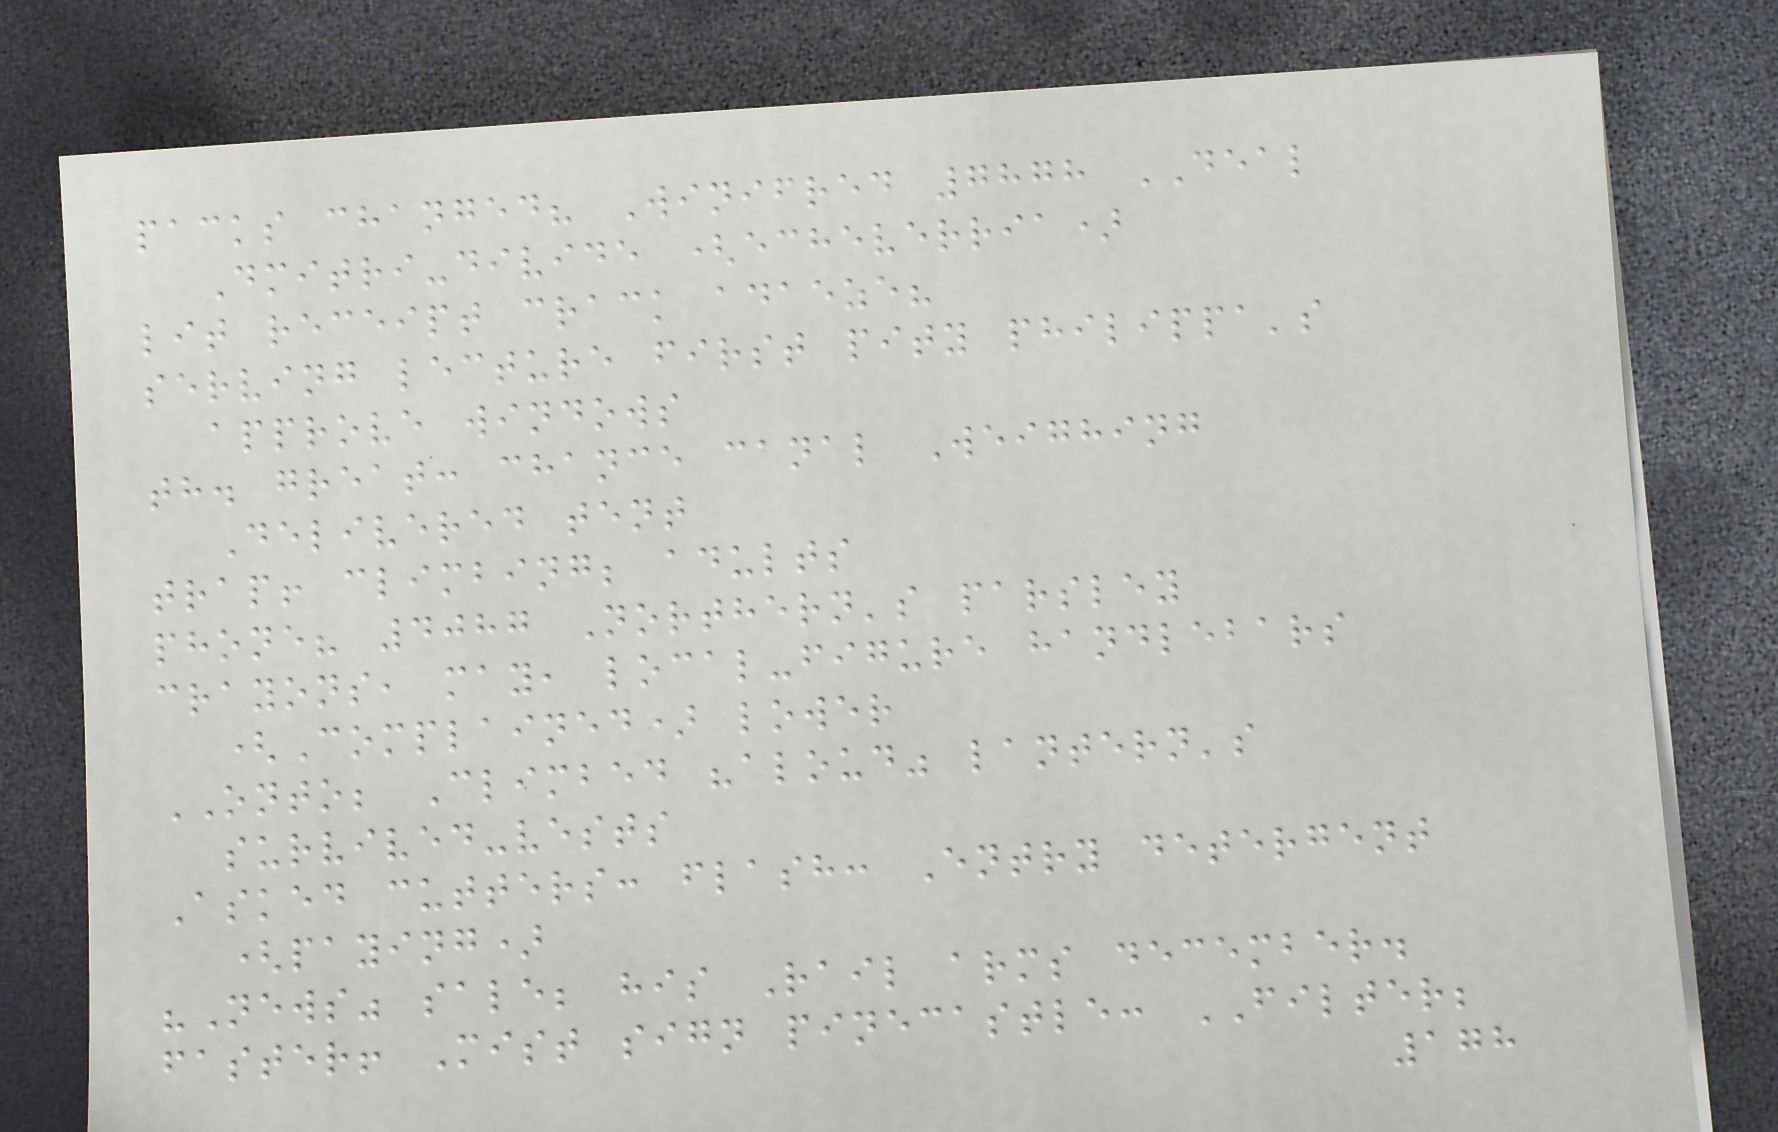packs changed? Winifred 7878 DEAL
Dmitri-divide (echeverria)
lit receipt crack adaeze?
serving lecture first pity philippa's
approve windows
th. great: chance canal Weighing
Delivered tent
trap! climbing; adults
phone? 4087 Northern's parsley
crayons, may, local-figure handlebars
(Complained) lower
ONTO; Climbed "aloud" lantern's
survived-vests
Asked cutters: flash: Entry detergent
(paying)
"News" sale; his Rail arms december.
faster! Mist sign pinecastle: FILTER;
178
